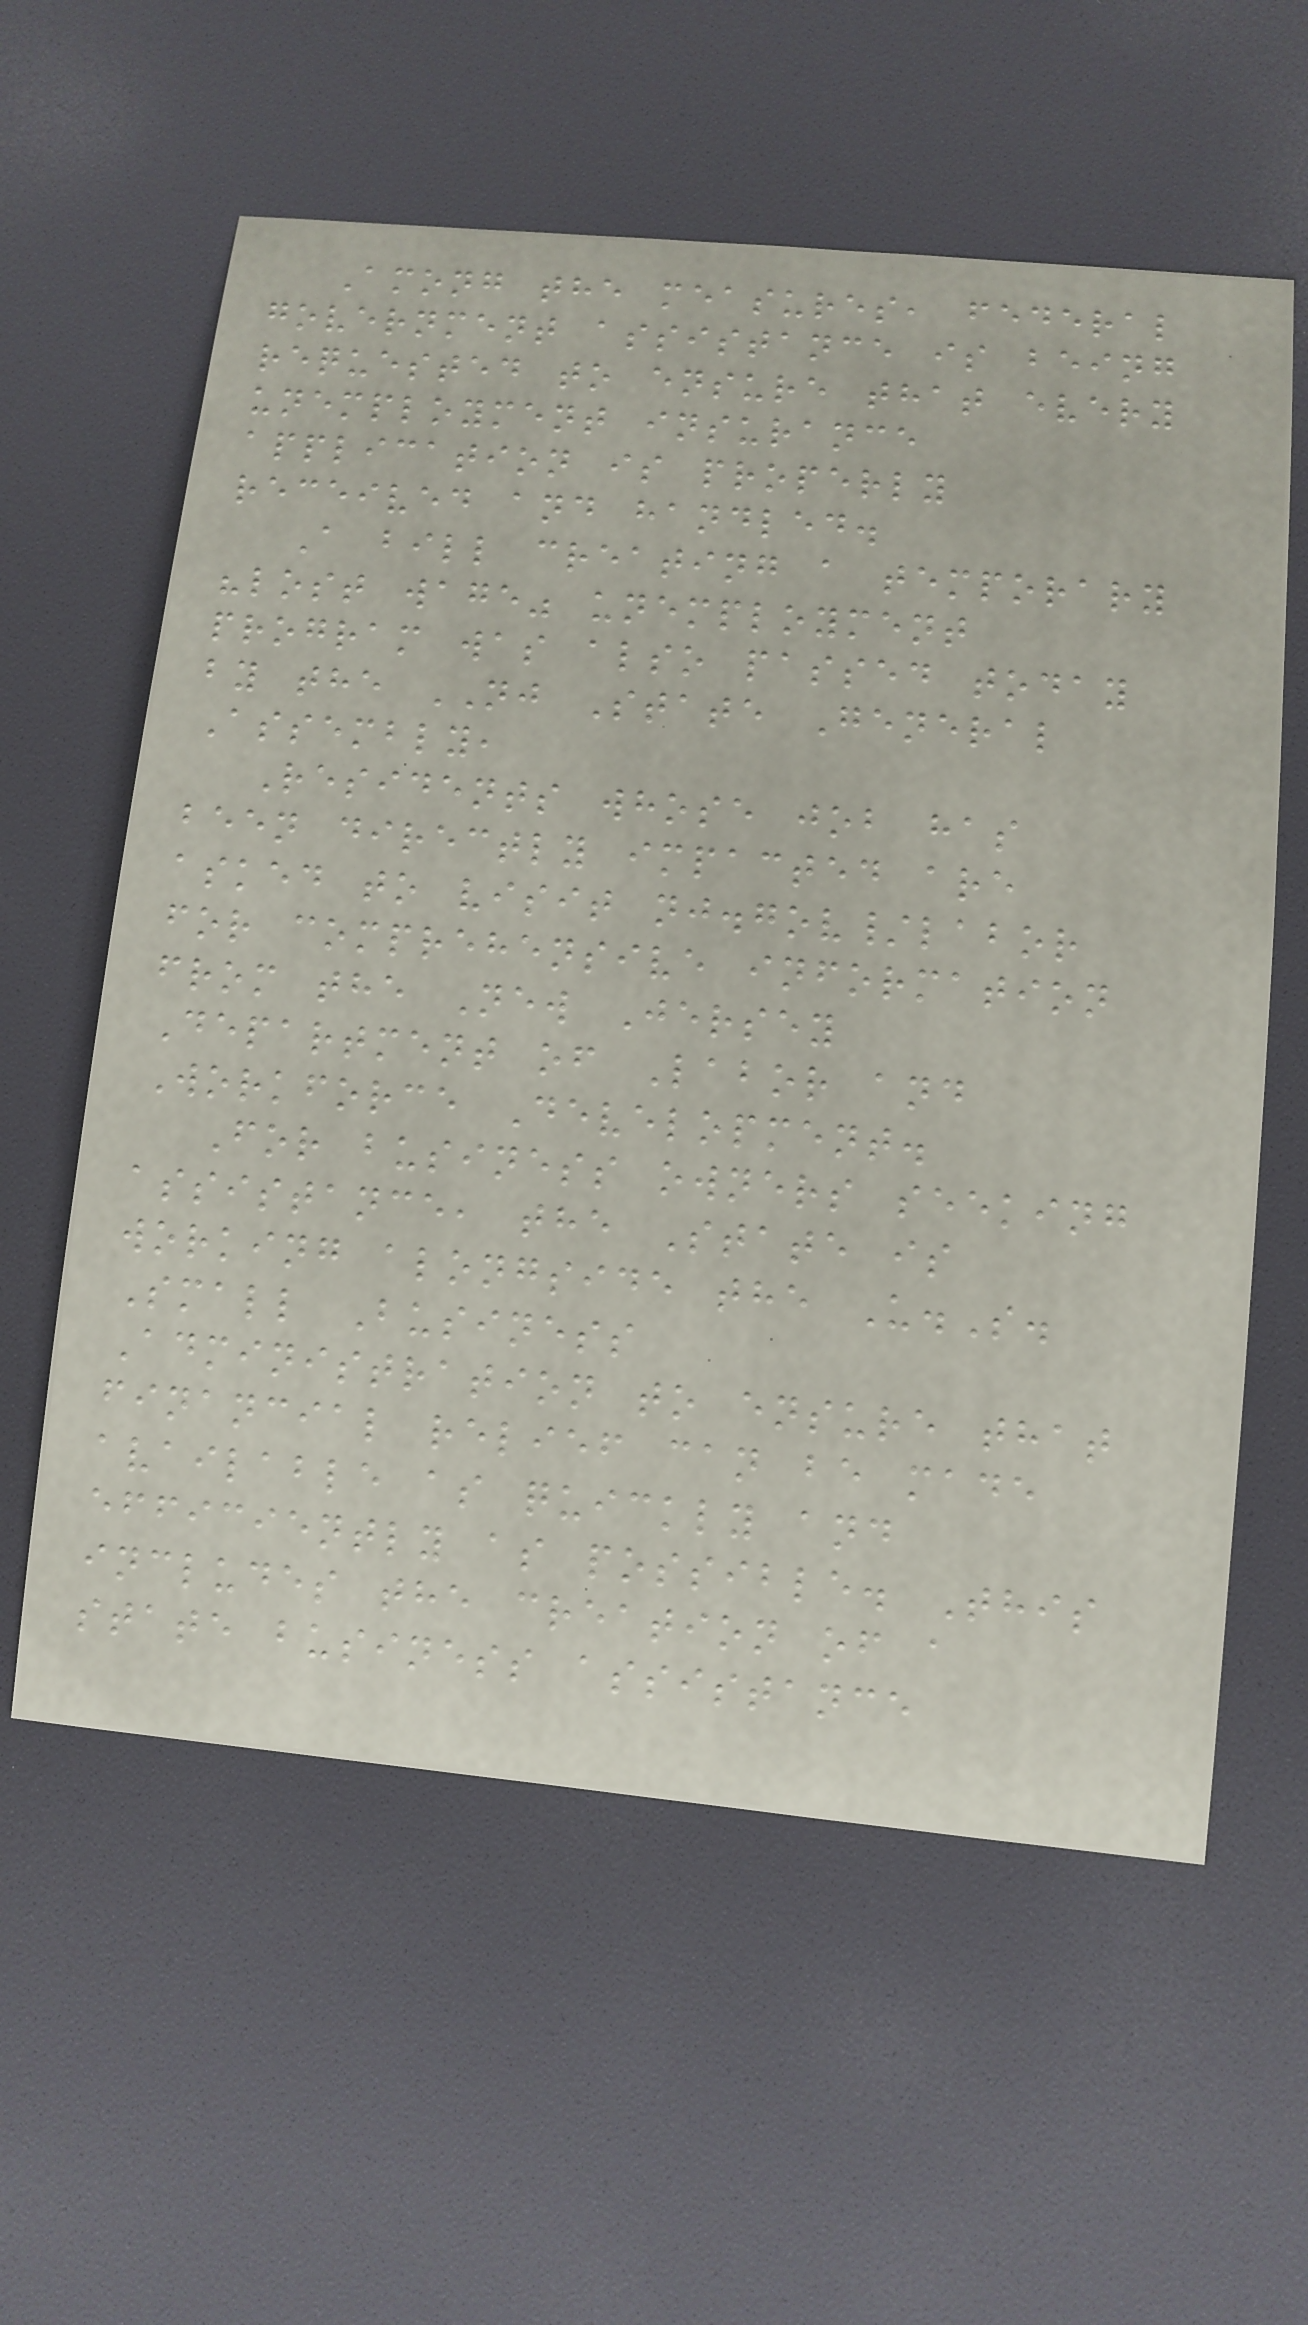Among the measures, federal
government assistance is being
requested to ensure that every
unemployment insurance
application is properly
received and handled.
A bill creating a temporary
"lost wage" unemployment
program was also passed today
by the NJ State General
Assembly,
Residents whose job has
been directly impacted are
asked to visit nj.gov/labor
for comprehensive information
from the New Jersey
Department of Labor and
Workforce Development.
For business owners seeking
assistance, the State is
working alongside the U.S.
Small Business
Administration to ensure that
financial relief can be made
available as quickly and
efficiently as possible. This
includes the creation of a
state business assistance
